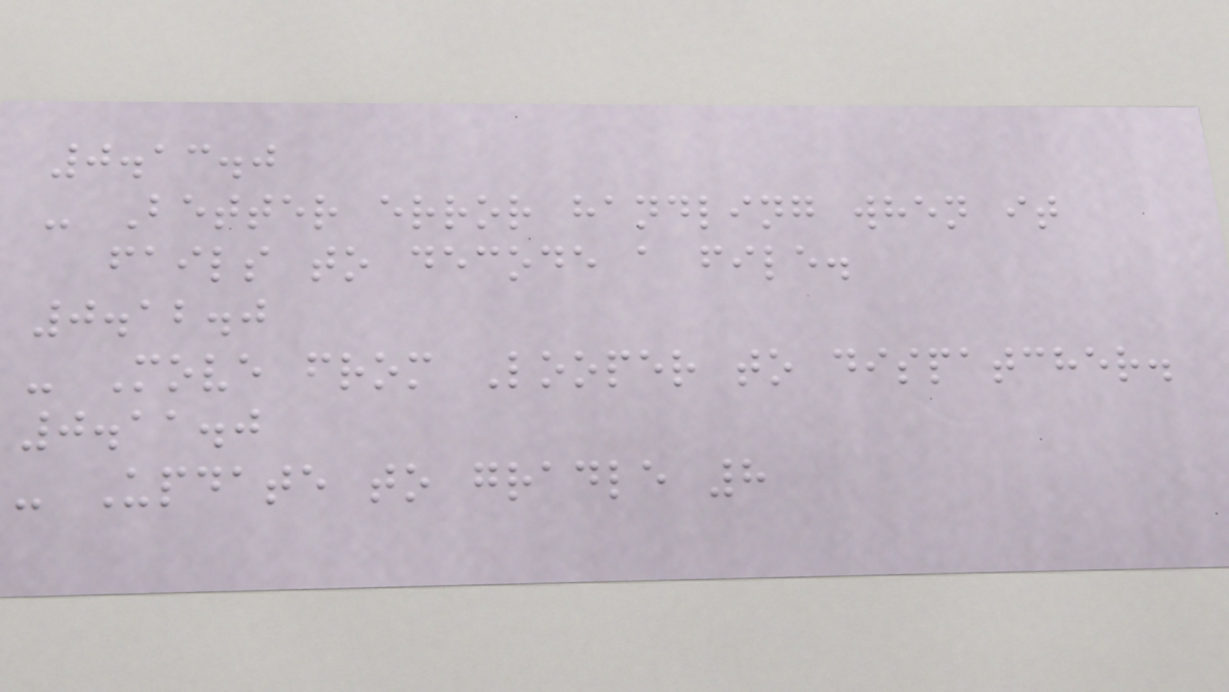0.13.0
- Better error handling when it
fails to decode a file.
0.12.0
- Move from Looper to dispatcher.
0.11.0
- Update to gradle 8
